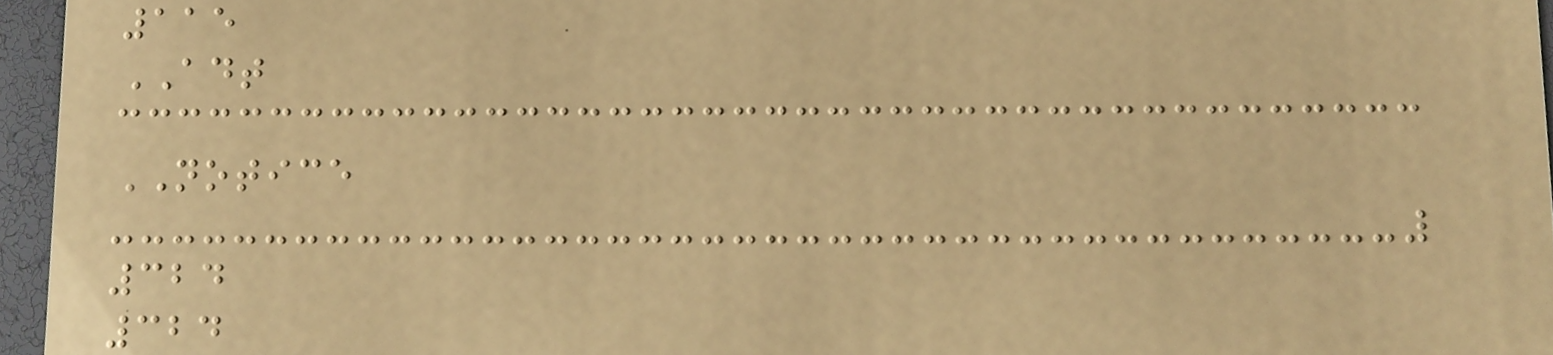115
ADT
NOTICE
324
324
